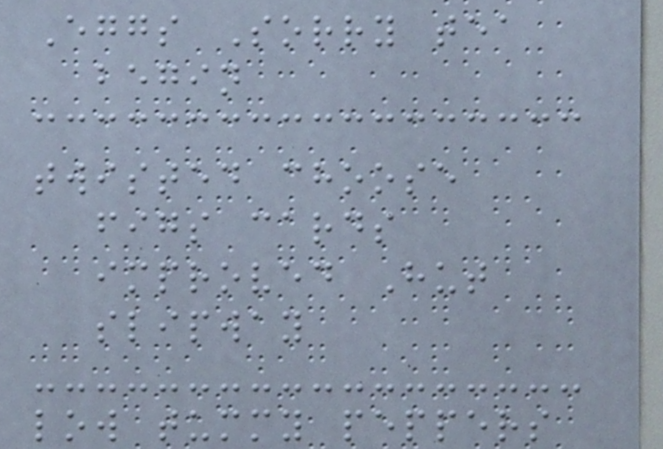Eggs Sorry tea
begin
twisted choose
figs cards
improved Hut
slipway
low tummy peppers
